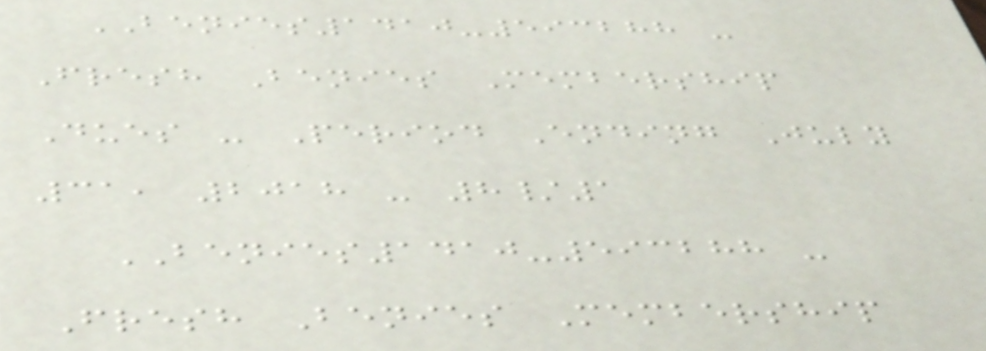BENIES1410-593288 -
Fresh Benies Membership
Dues - Period Ending July
31, 2018 - 8/1
BENIES1410-593288 -
Fresh Benies Membership
